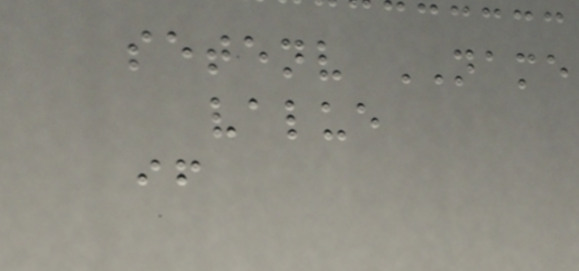setenv NAME
value
if
